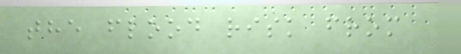the flood risk from
